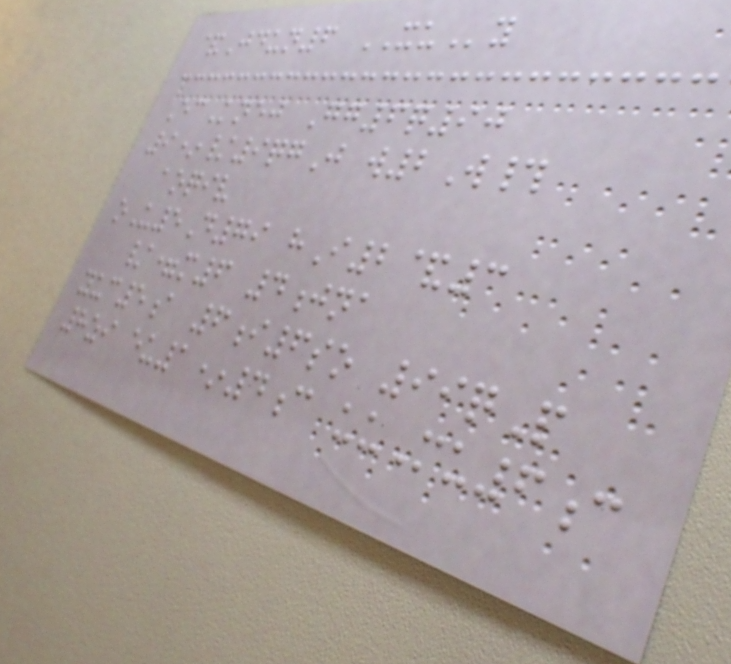&Jdun6 XUy
EcKnej Gg6q90
9*/9qgJ w2W#
aoqiv
oU5D79 hI2&3
/=m6 4jna
yuc5a 6i6so 99qP
8zi eu1*4c uuMu6c
